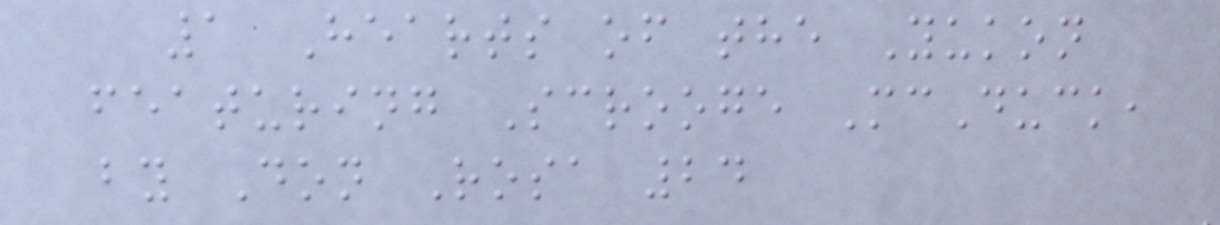1 Hearts of the Yukon
featuring Scrooge McDuck,
by Don Rosa 24
